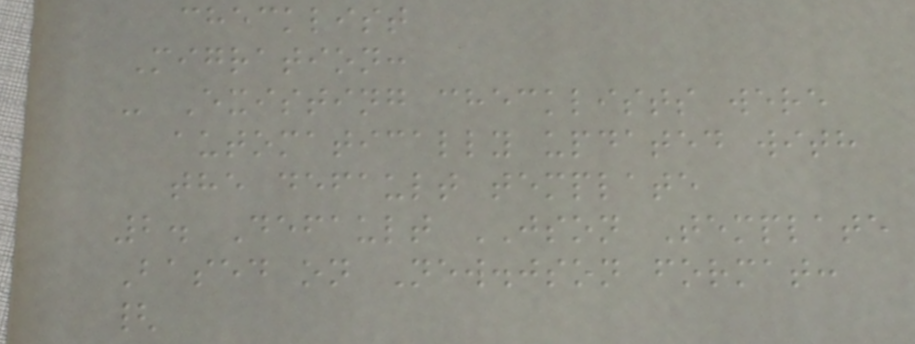checklist
Migration:
- Existing checklists were
automatically updated with
the default template
2. Default JSON Template
Based on New.json format:
{
